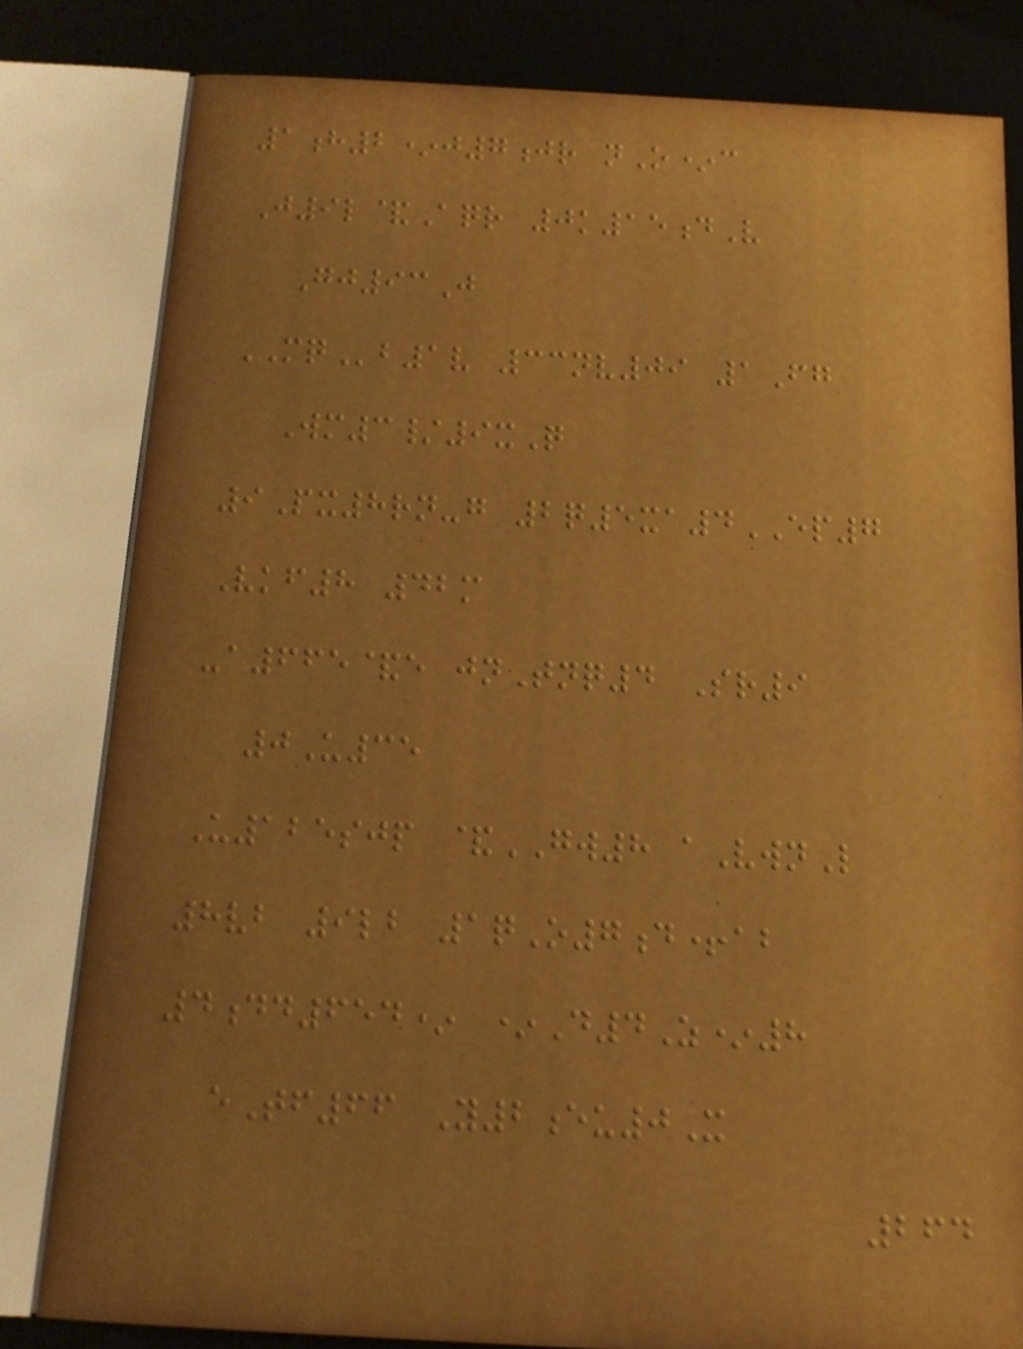1h2*j7jr nO*c
J9l&Aqr 0k15dV
Gj93J
MQb1v 33nv09 1Fg
Wm3/9xQ
9Px8rn-g 2q5xa4EP7
Vkf8 42m
-a665&e jnTnq4 Sr9
0U35
U125sjp &GW8 aVwnL
8vb 9lb 1qO7d+ab
4dd654* *D4Z*8
eTf66 Y2eu0X
264
